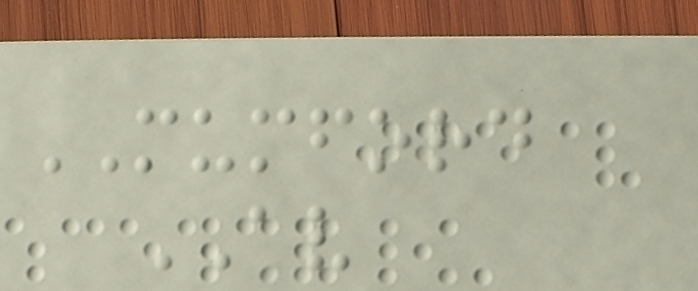MUMFORD
AV
